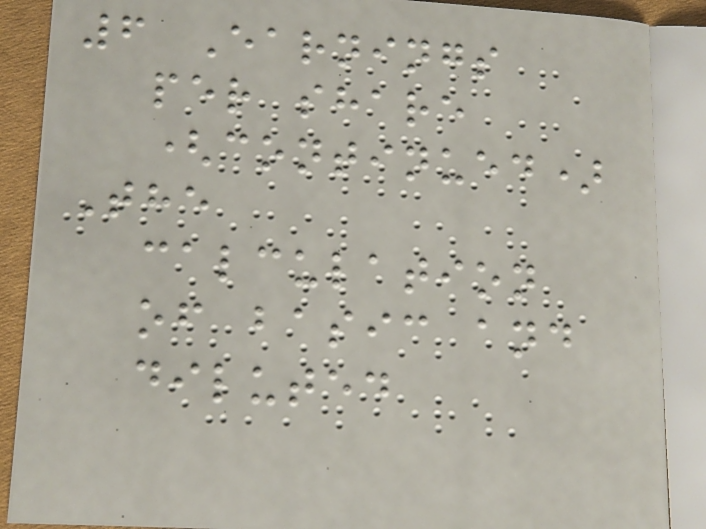6 Earnings
per share
(continued)
The
calculation
of basic and
diluted
